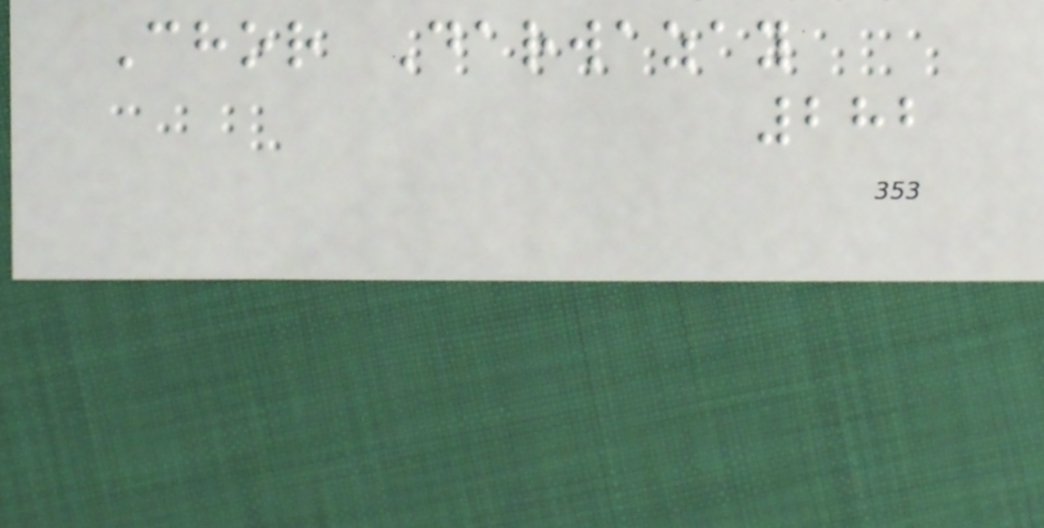Chor Darwazay
282
